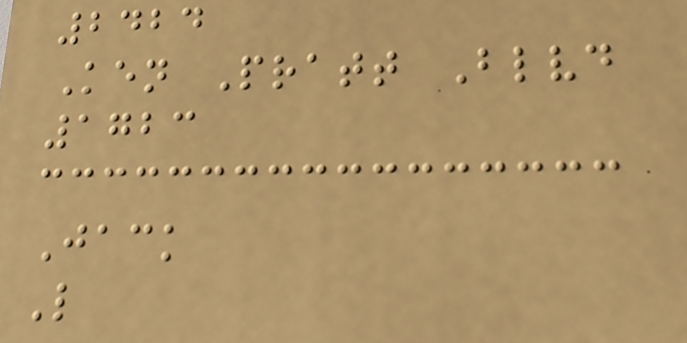2424
Ken Pratt Blvd
1723
Jack
L
